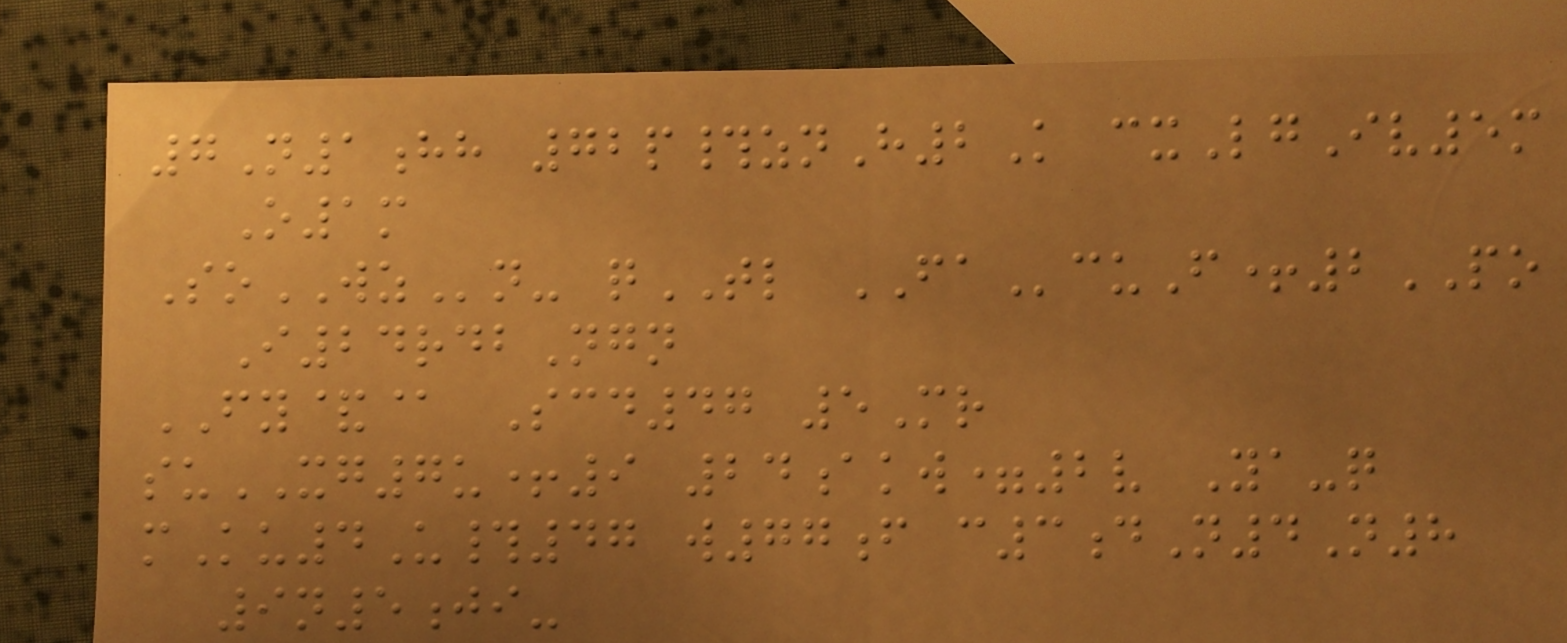7N1hh 72p#znH2K cxLgIv5m
O1m
SoWZn- qTL FAcuF+2PO
I24rdbNgn
FY&@ Scd47 5Mr
suXG7u+9 24akw=2v Ya-q
mKu4U#47 w77f c3dN4N8
9n5ji-
